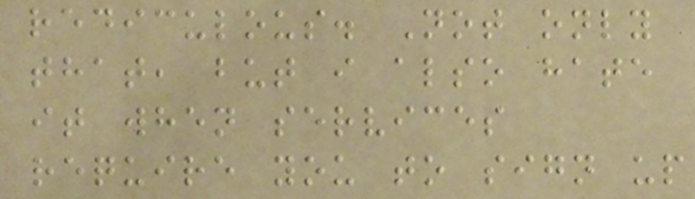rediculous. Not only
that, but i also hate
it when services
require you to sign up
